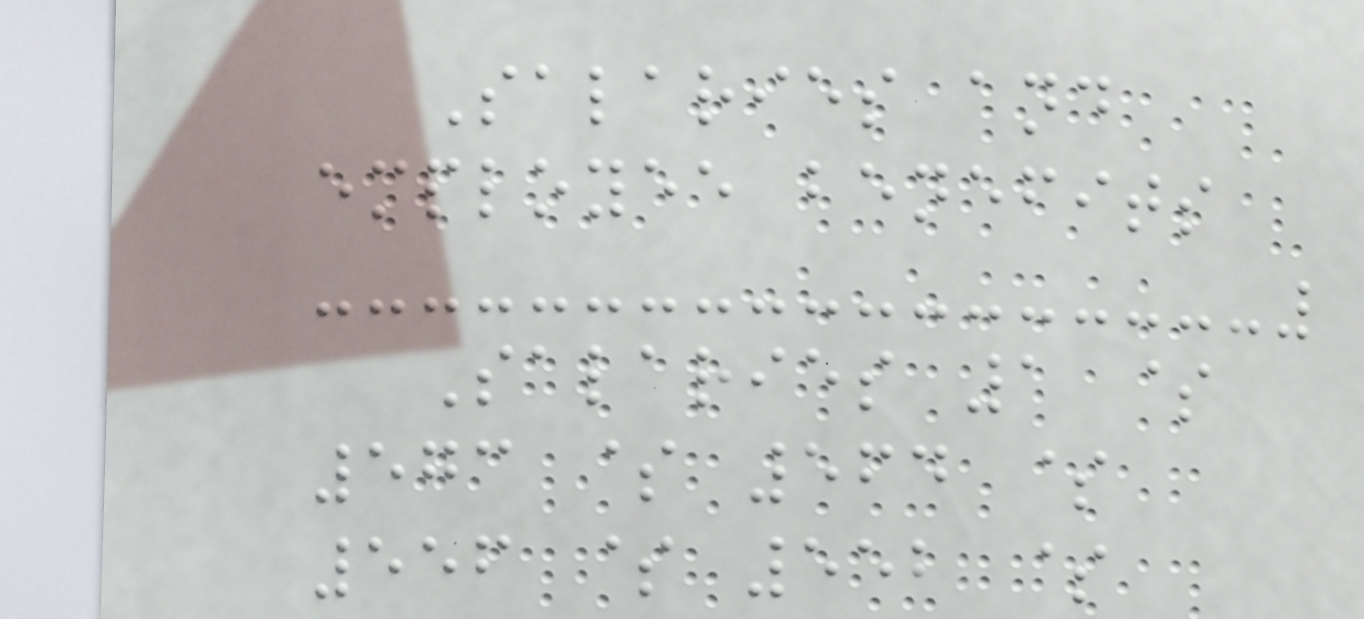Salaries and
employee benefits
Salaries 1 $
573 $ 564 $
556 $ 552 $
